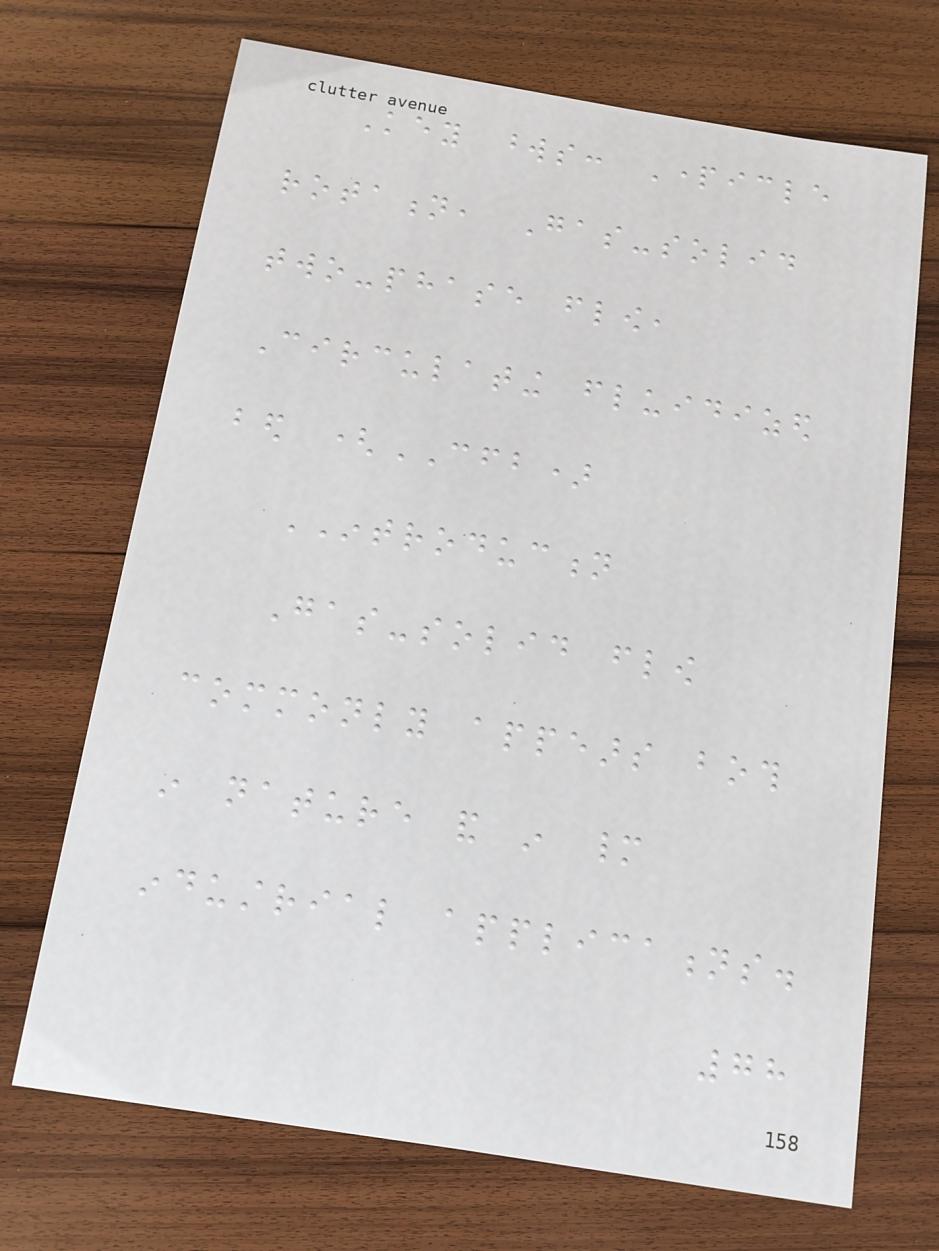Key words: Particle
rotation, Gas-solid
two-phase flow,
Circulating fluidized
bed (CFB)
INTRODUCTION
Gas-solid flow
commonly appears both
in nature and in many
industrial applications.
78
